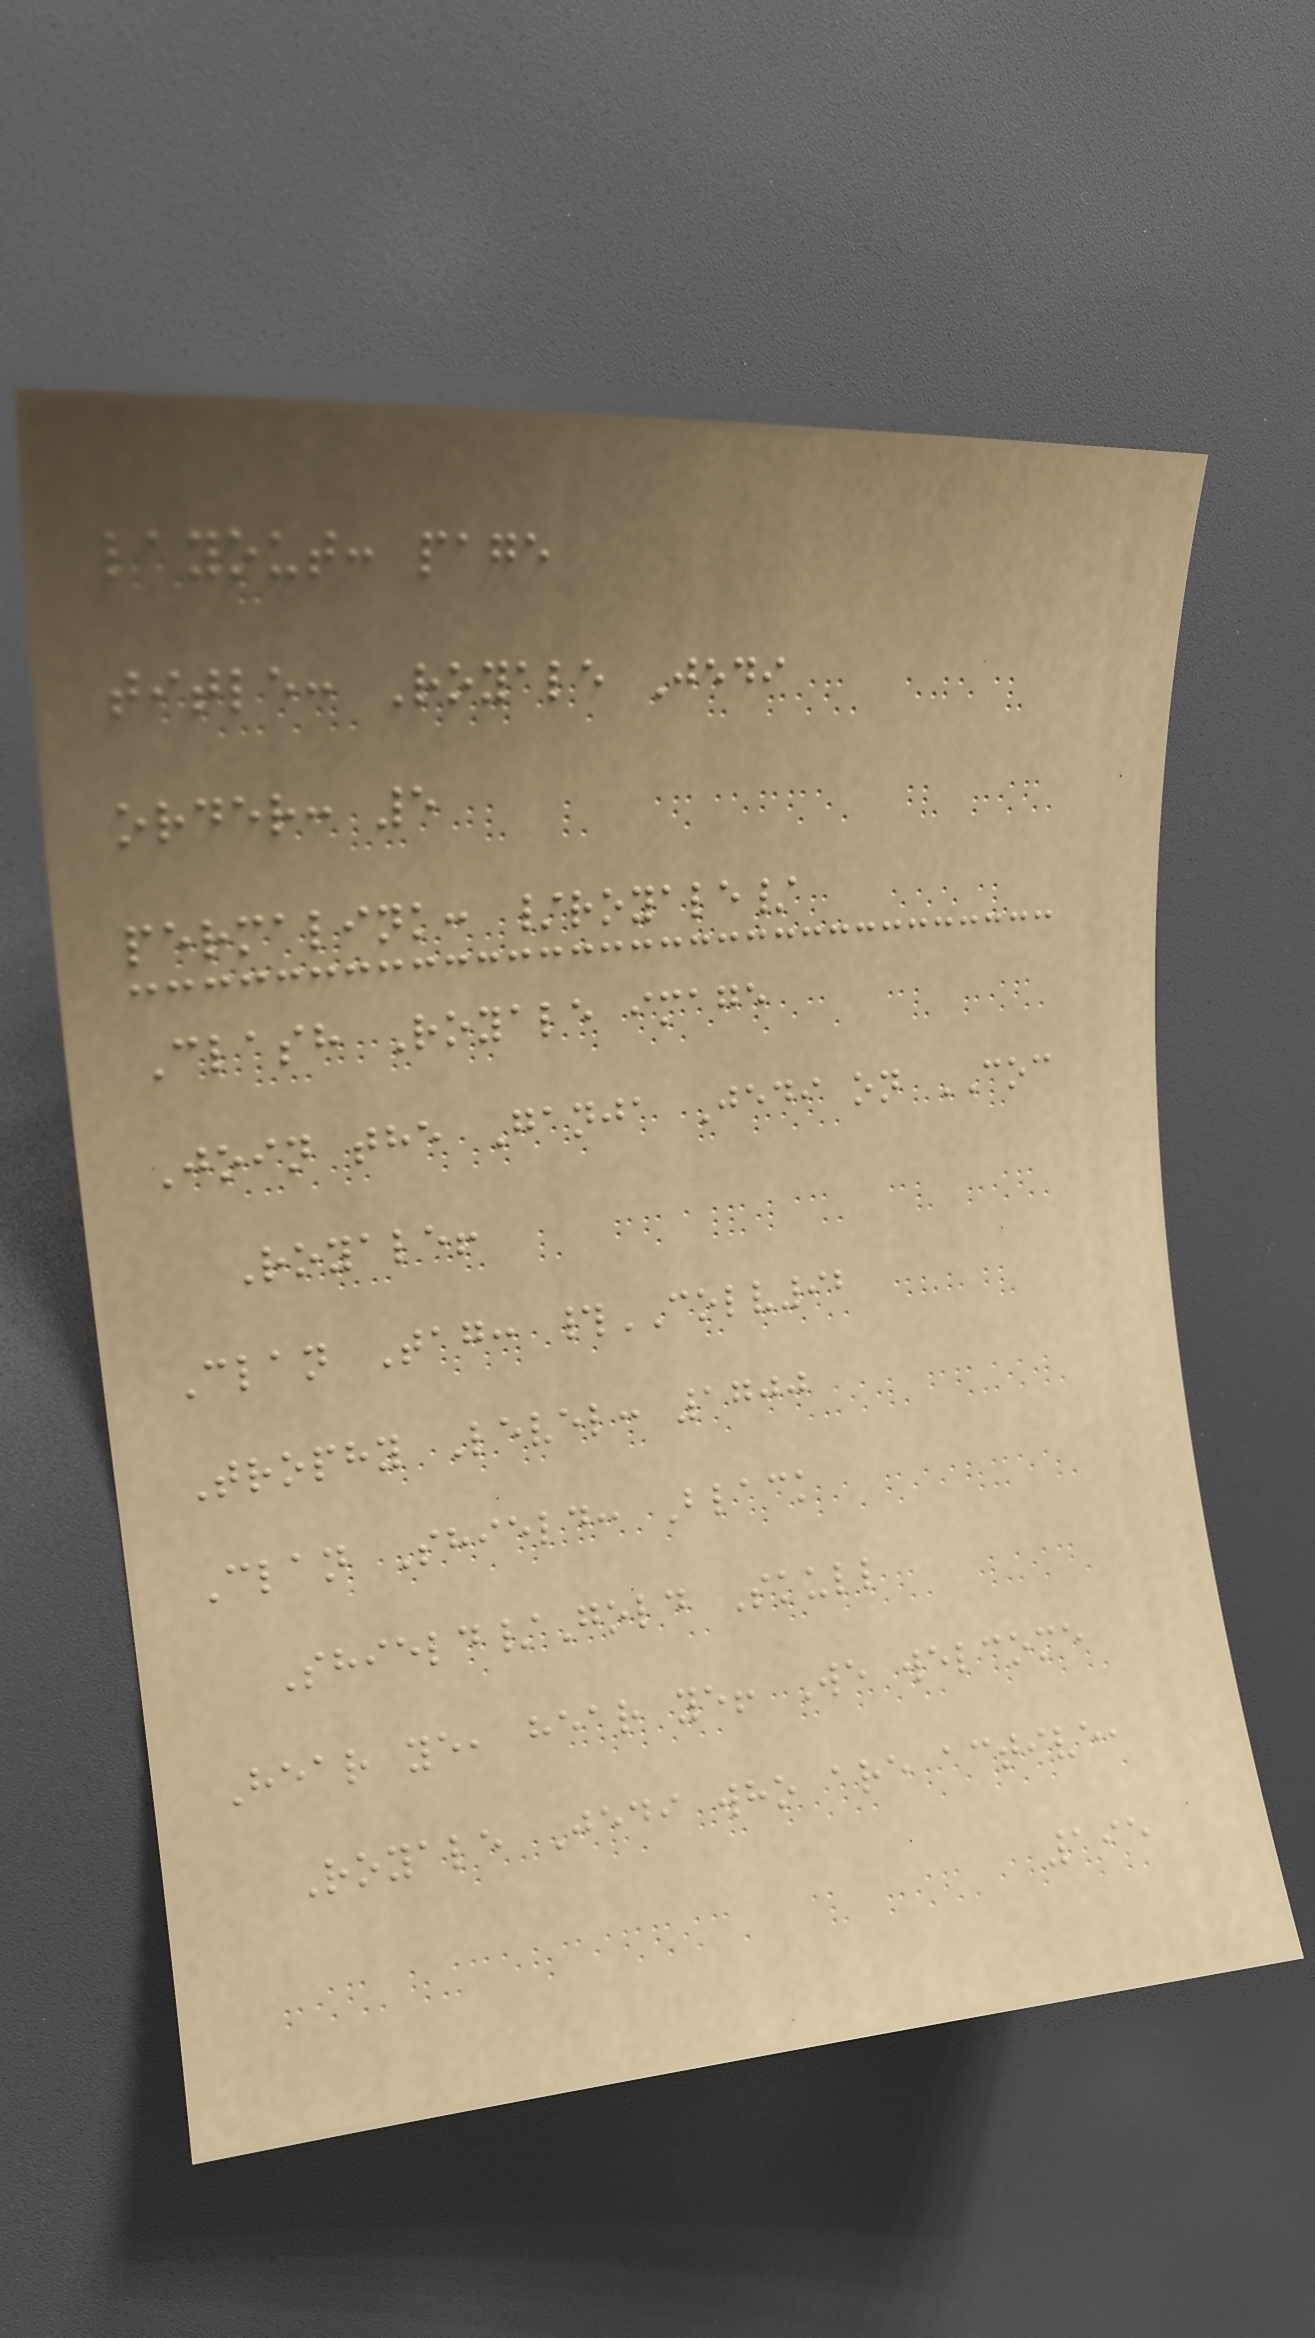layout: page
title: Royale Jedi
order: 5
permalink: /royale/
Clash Royale image
Join the Ganja Jedi on COC
Royale!
Clan Tag: #COLV92
Trophy Level: 1700
Clan Shield: Black
Shield/Gold Skull
Hear ye, hear ye! We welcome
Royale Jedi who are active,
195
